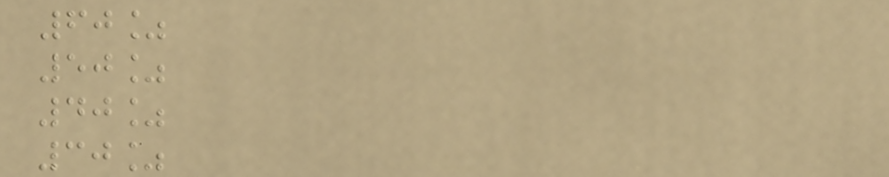60%
50%
40%
30%
